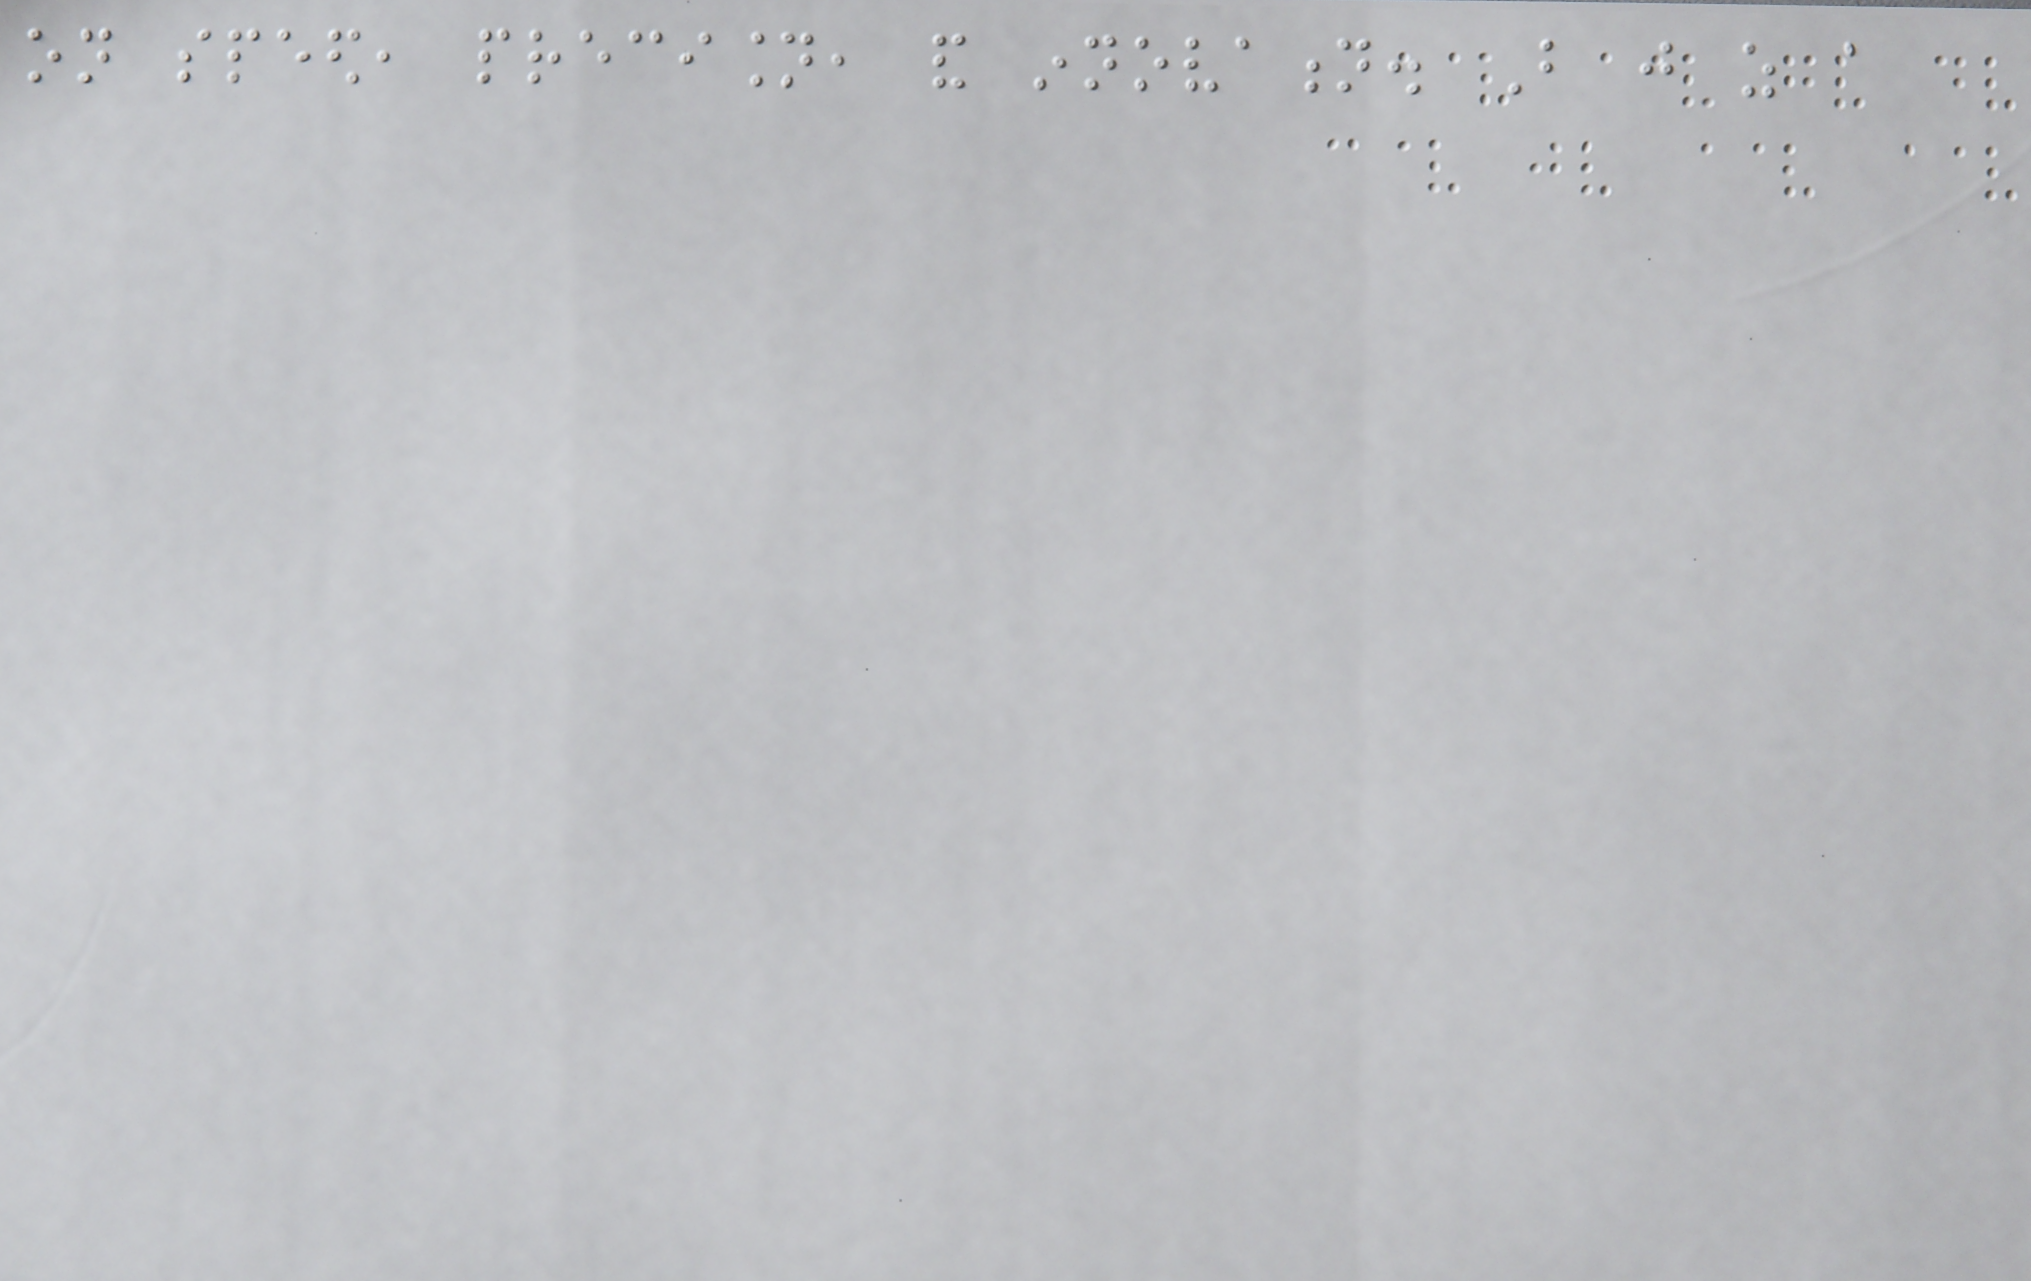on speed, precision, and innovation. But just as a
